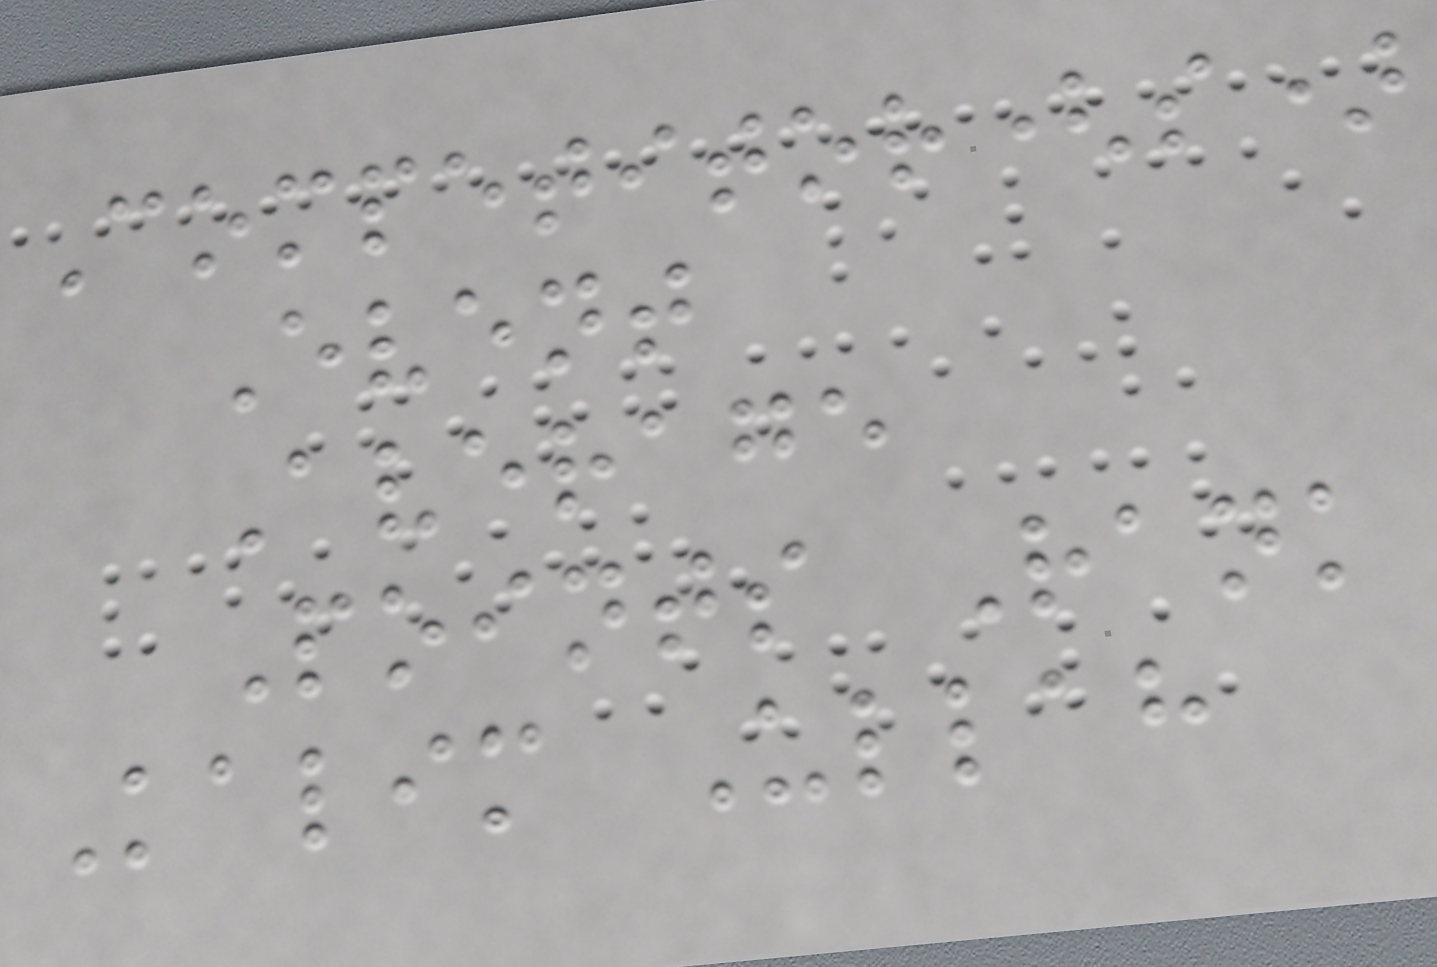Competitor(s)
Event
Average
Points Rank
Kalim Ullah
